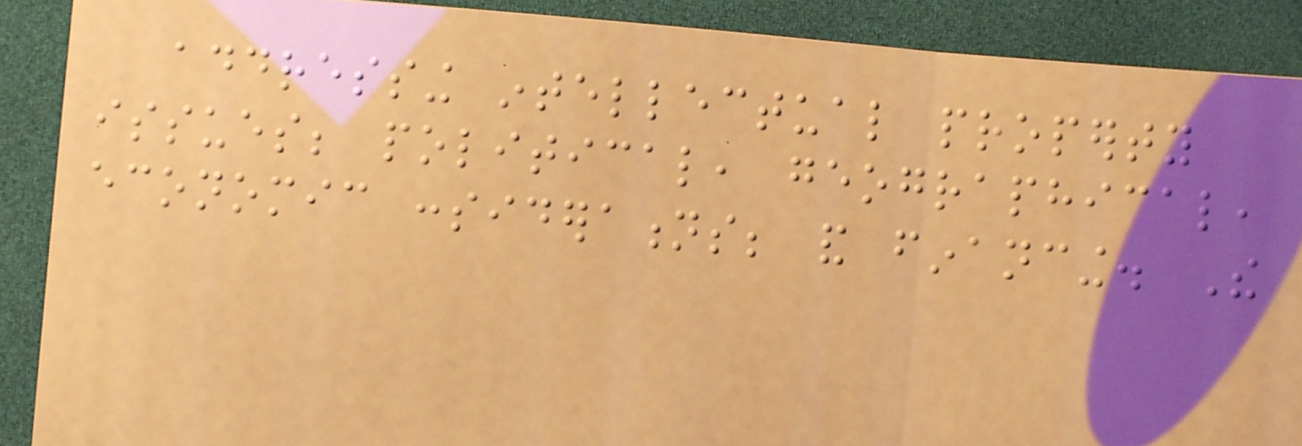addressing intellectual property
issues; political, geographical,
economic considerations; and financing. The
